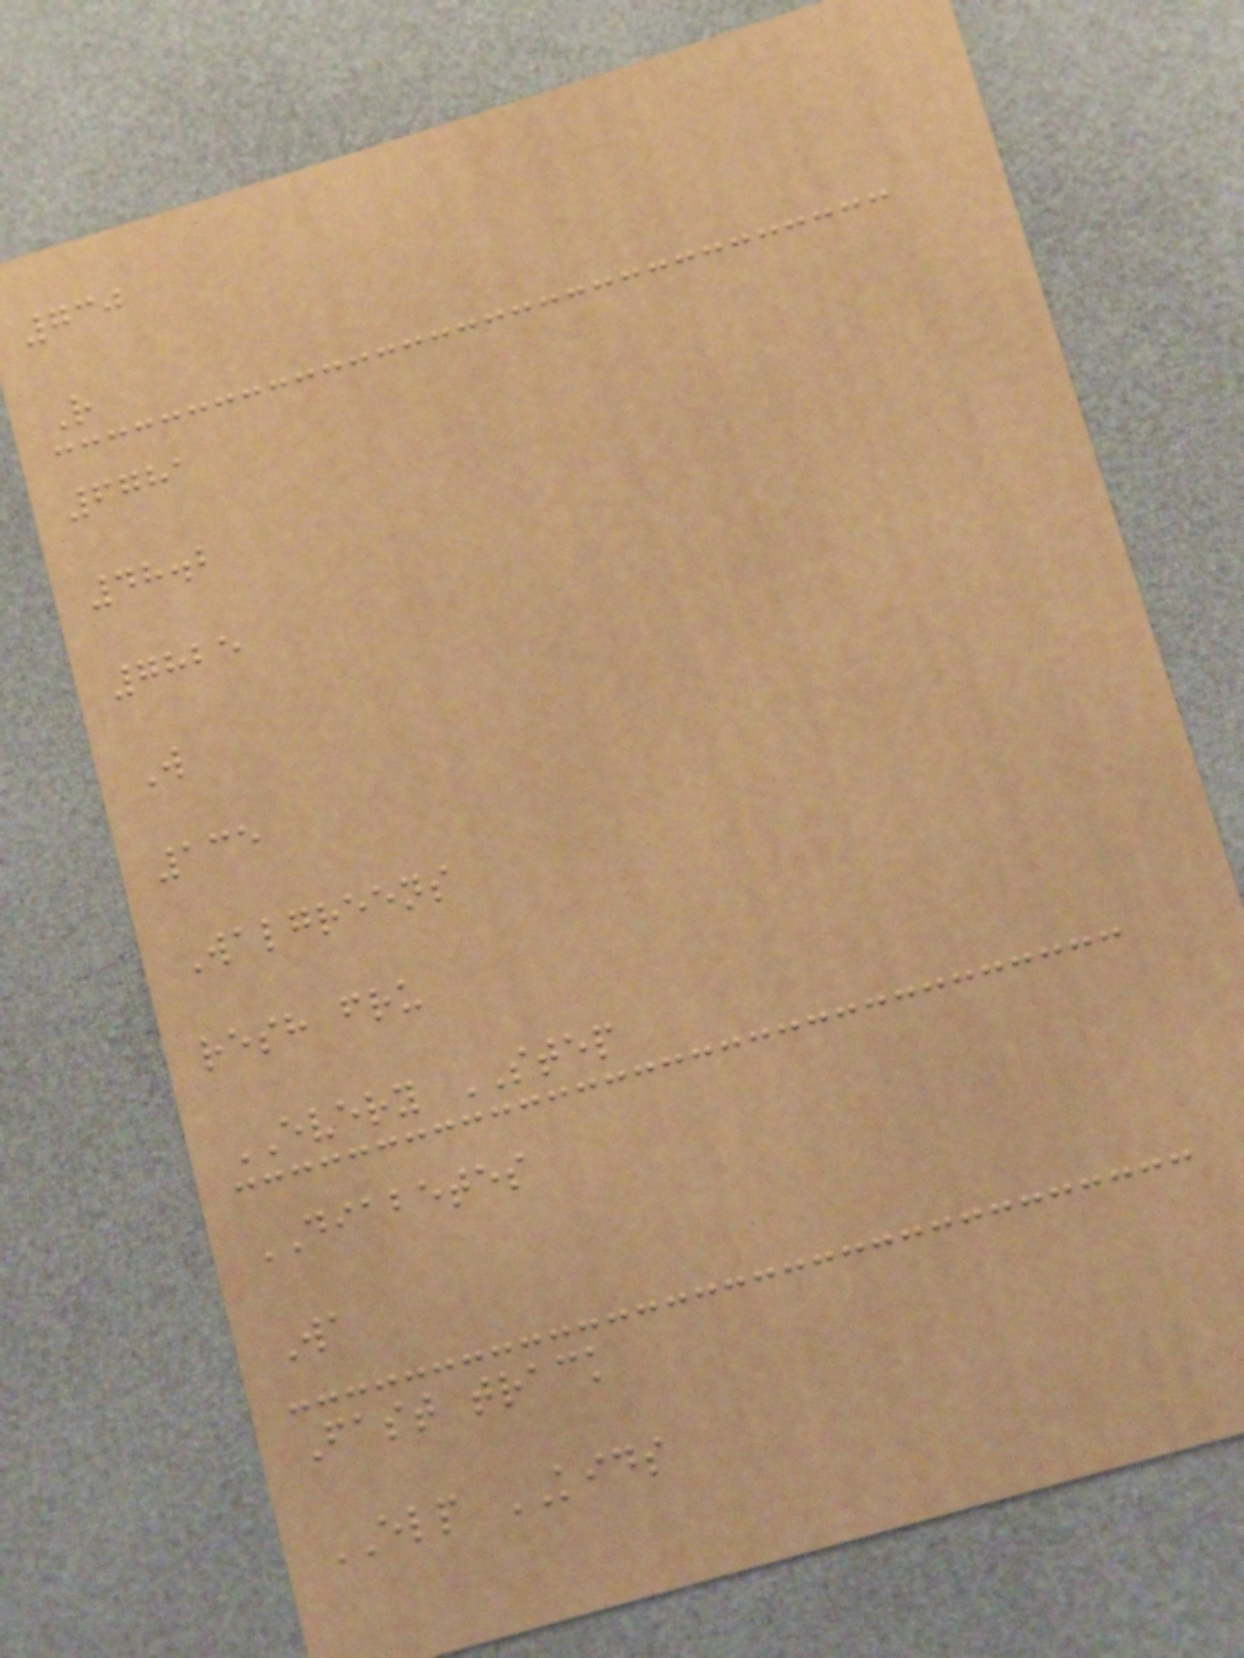730
R
6781
48.2
7825
W
135
Walgreens
resh fru
EVERY STEP
DIABETES
Wa
Fast track
ELP KIDS
